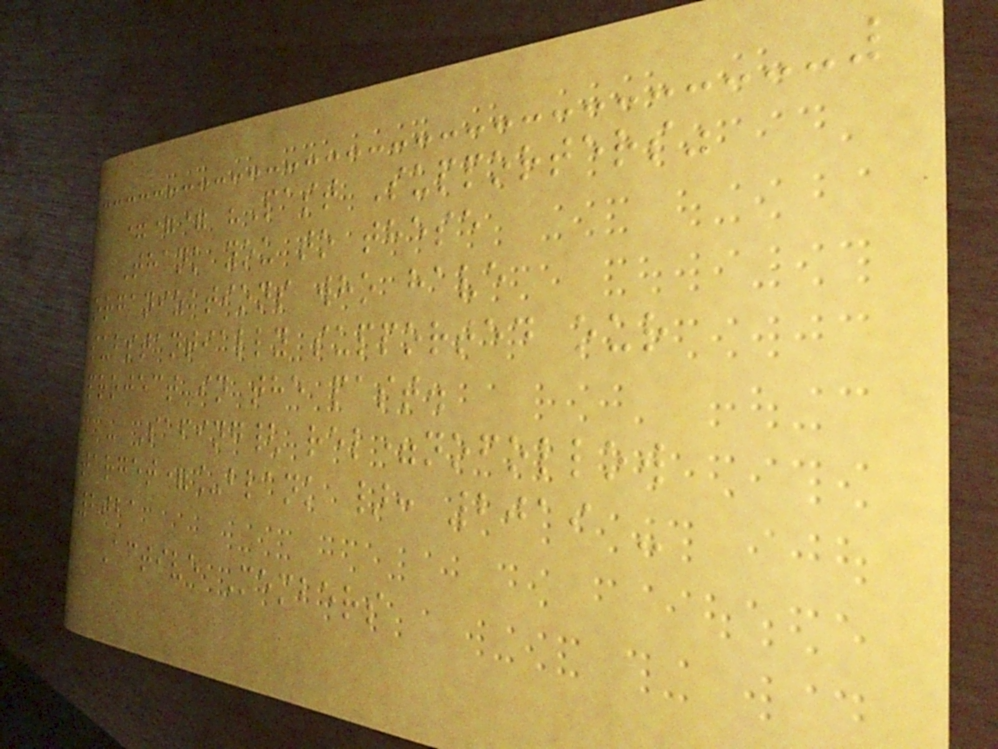=== "Past Supporters"
Thank you to these
organizations who have
substantially supported our
project in the past.
- Safing{ rel=nofollow
target=_blank }: 2019 -
2021
Active Members
